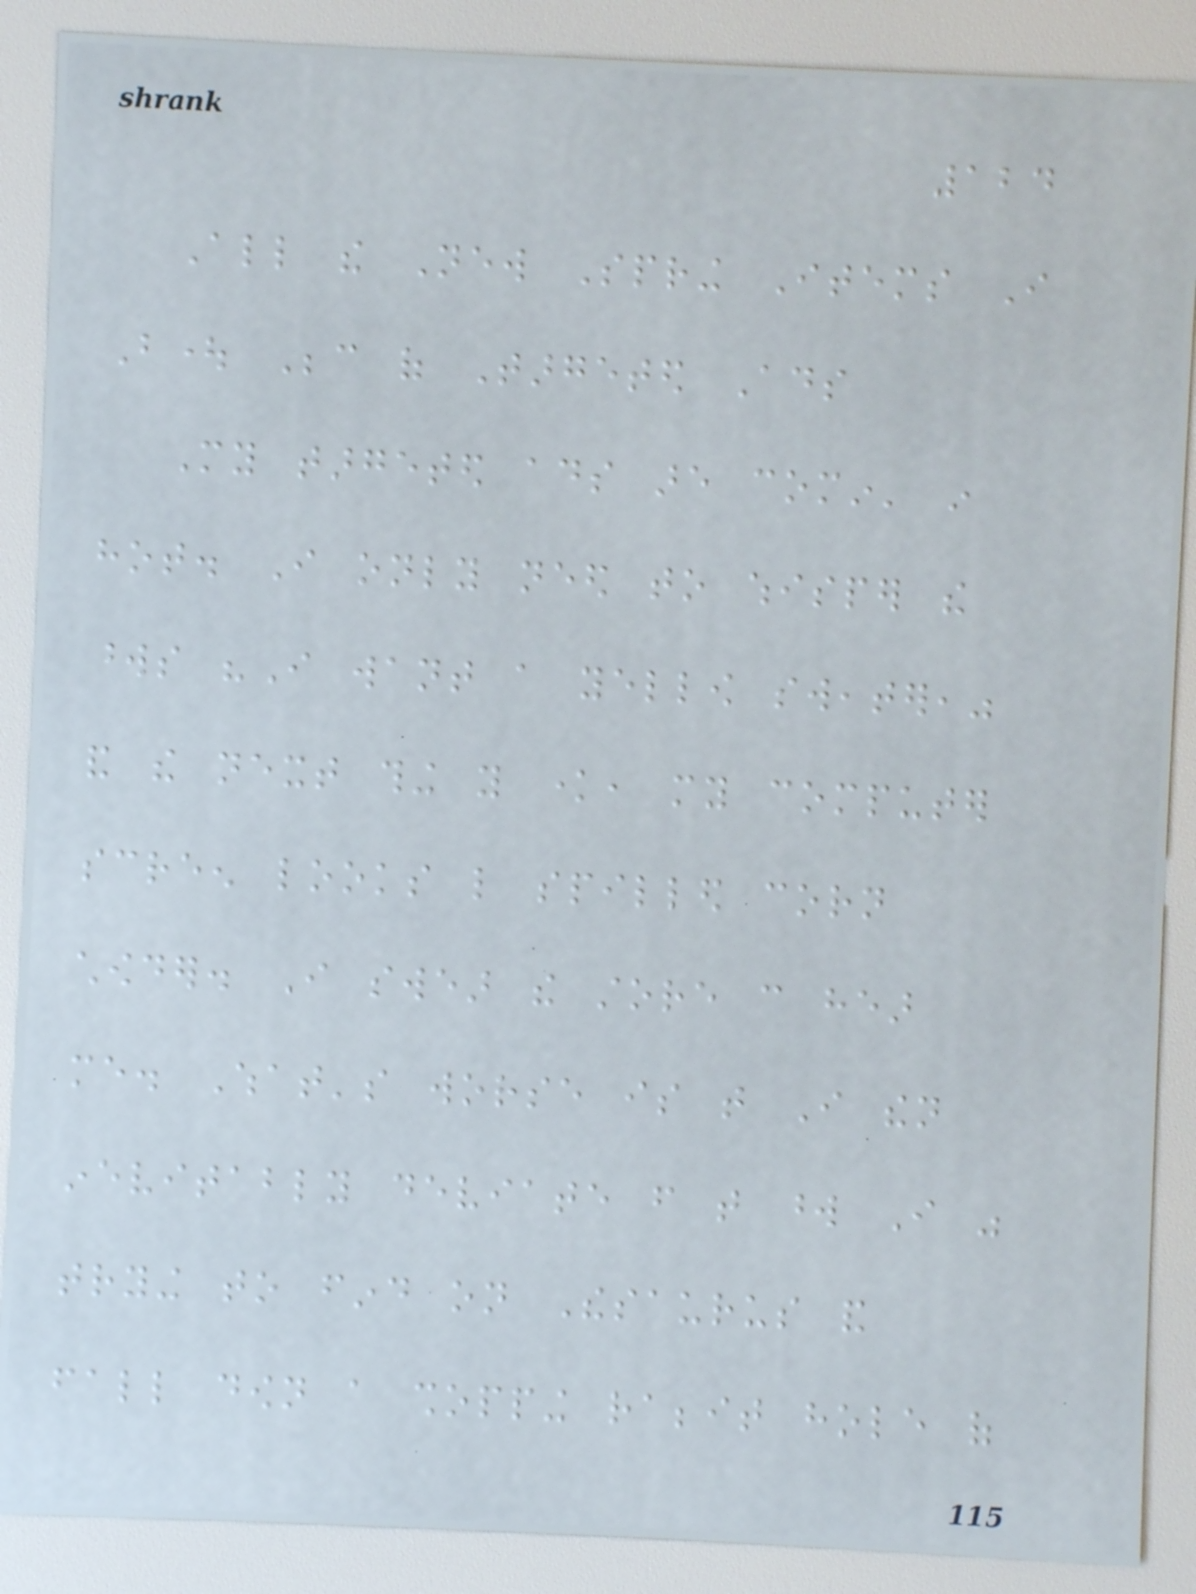124
All the New Spring Items I
Bought Because of Targeted Ads
My targeted ads are comin' in
hot. I only need to whisper the
words "I want a yellow sweater,"
and the next thing you know, my computer
screen looks like spilled corn
chowder. I swear the store can hear
me. What's worse is that I then
inevitably deviate from that word I was
trying to find on Thesaurus and
fall down a shopping rabbit hole of
